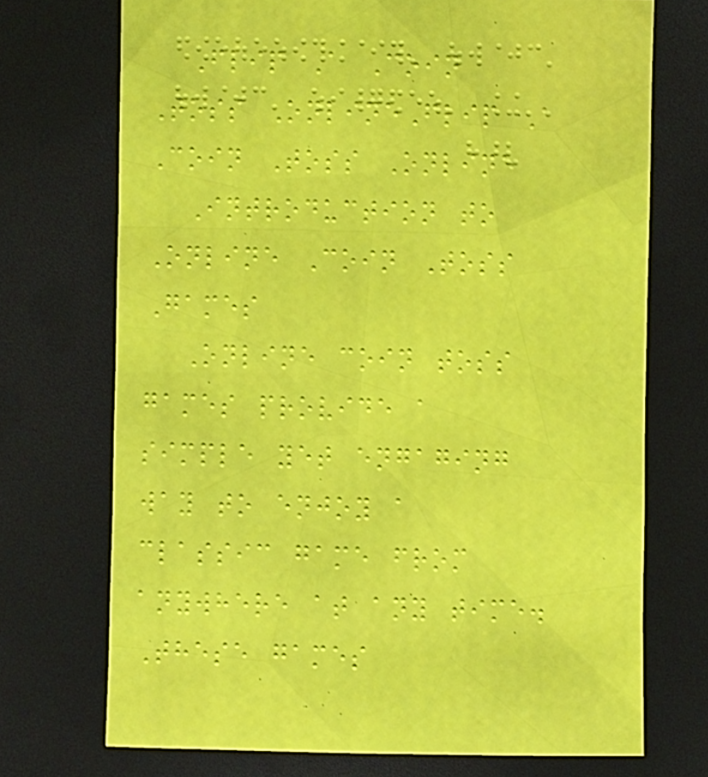Flip A Coin
Toss OnlineFlip A
Coin Toss Online
Introduction to
Online Coin Toss
Games
Online coin toss
games provide a
simple yet engaging
way to enjoy a
classic game from
anywhere at any time.
These games
